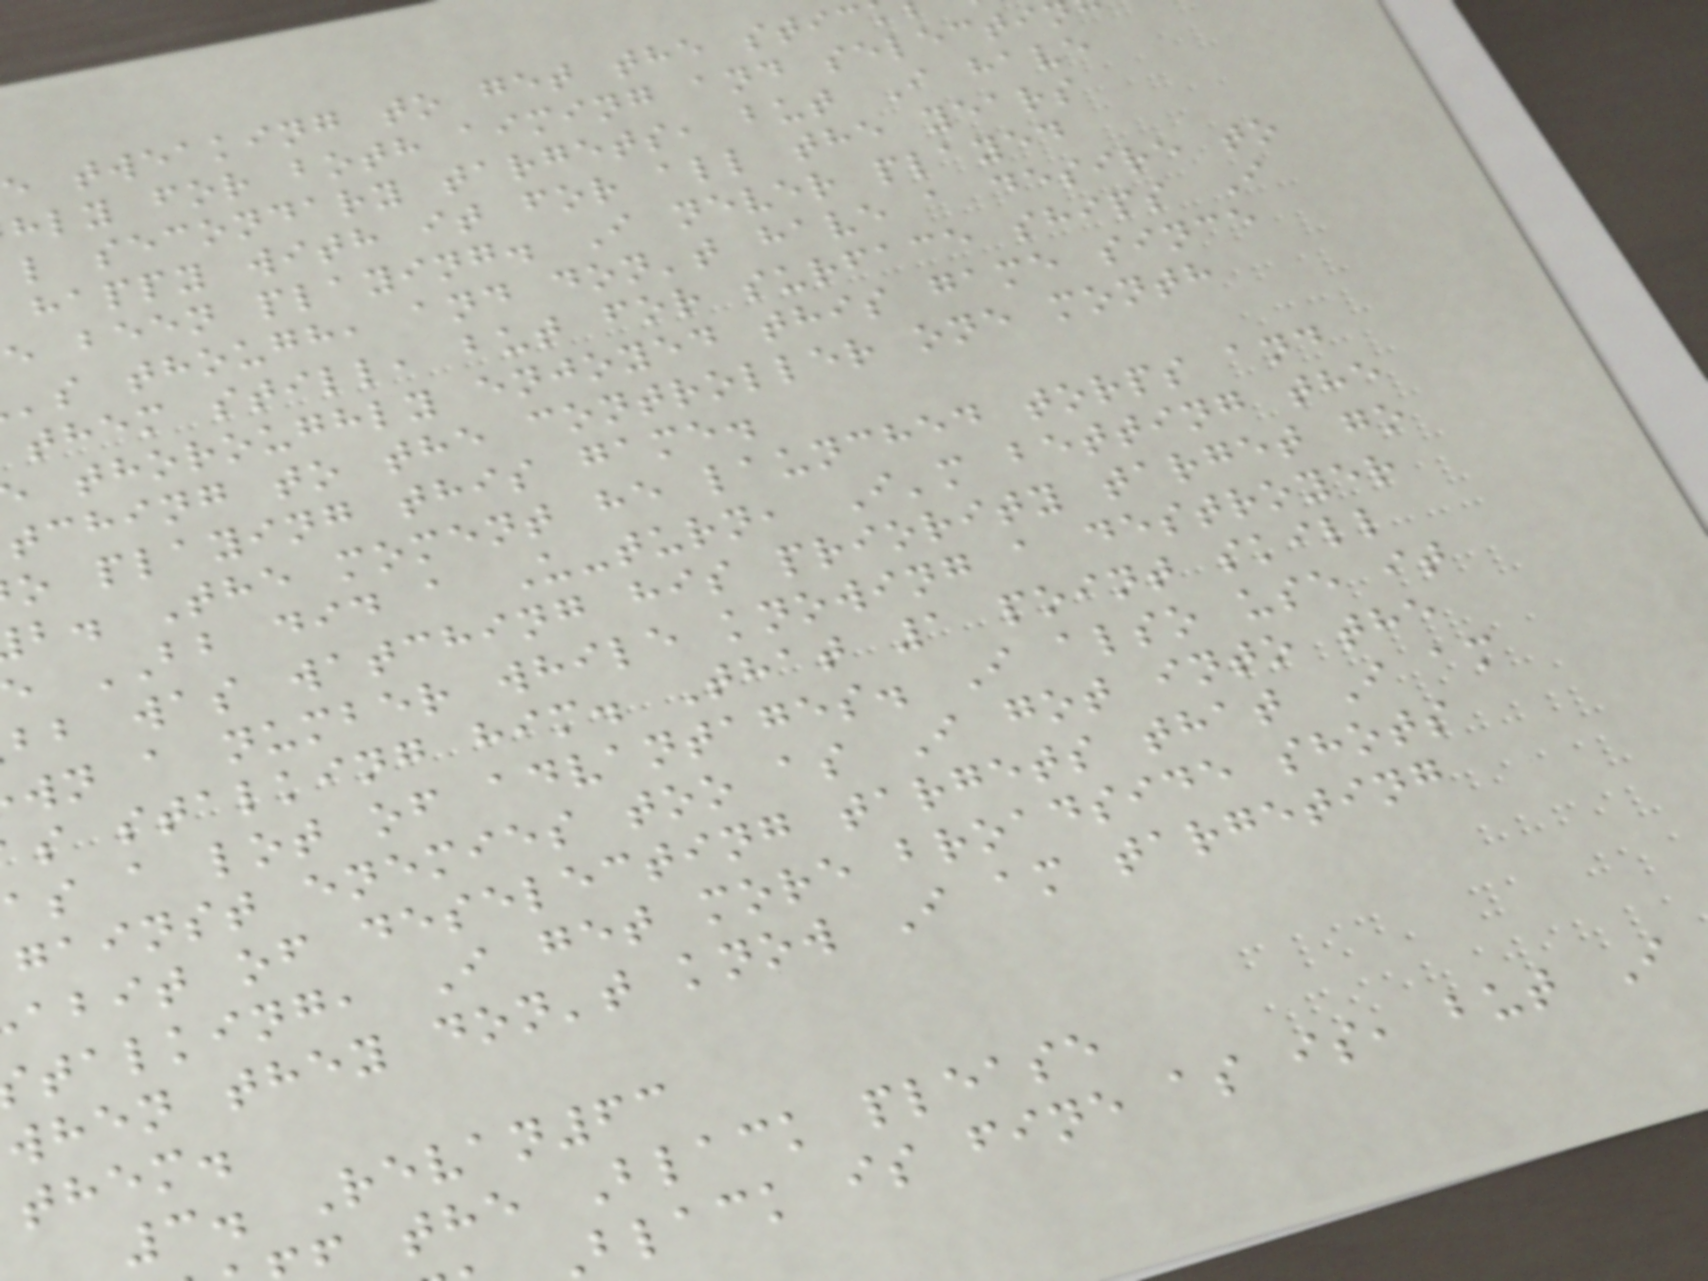e tweaking to get the stic
hly for both aiming and selecti
l secondary targets, but I have
happy with it for all the years
e been playing. I never played
's though, and don't have a desire to
them still, but for surface ships I
thoroughly enjoyed this game since
tching to the controller one month
o playing this game.
b. The moment he launched torps and
e BB did a U-turn, I'm betting the
bb was watching his priority target go
wn a number while knowing a destroyer
s stalking him. That 1 point skill
as a lot of advantages. I also use it
gainst enemies too as I got into the
abit of deselecting targets that I am
talking, I get more broadside shots
when they don't know I am targeting
them.
3. Revan63
the Black please
black is fine as is, but I
